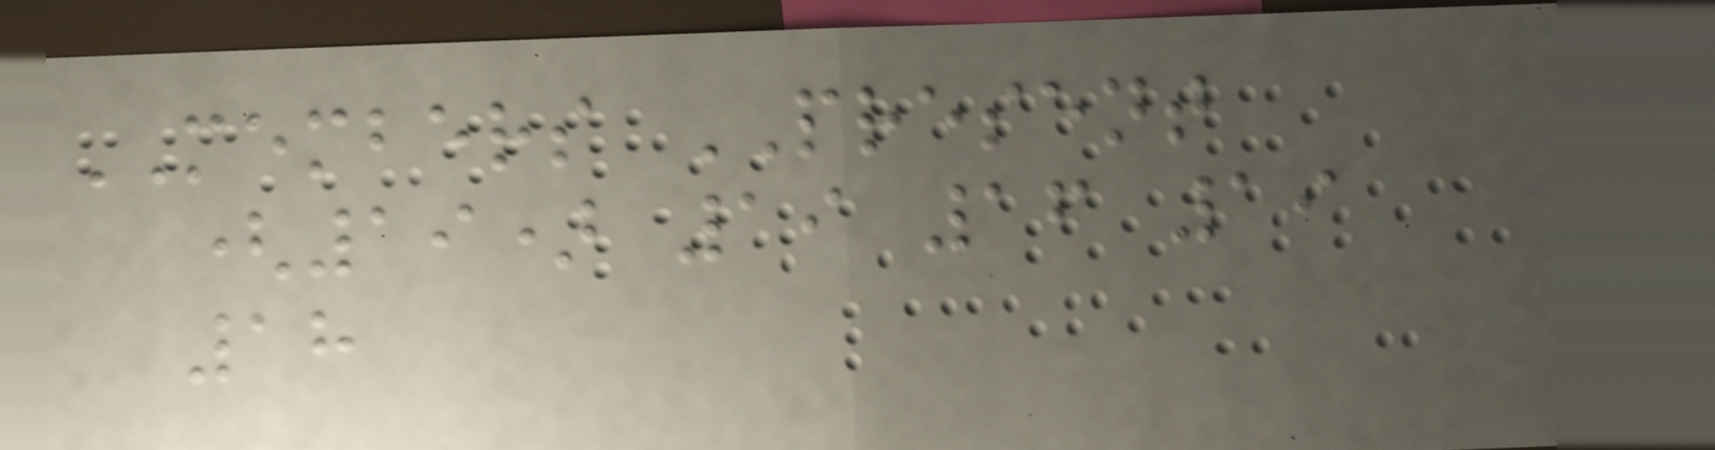MEMBERS PRESENT
(19) 19 16 19
18
